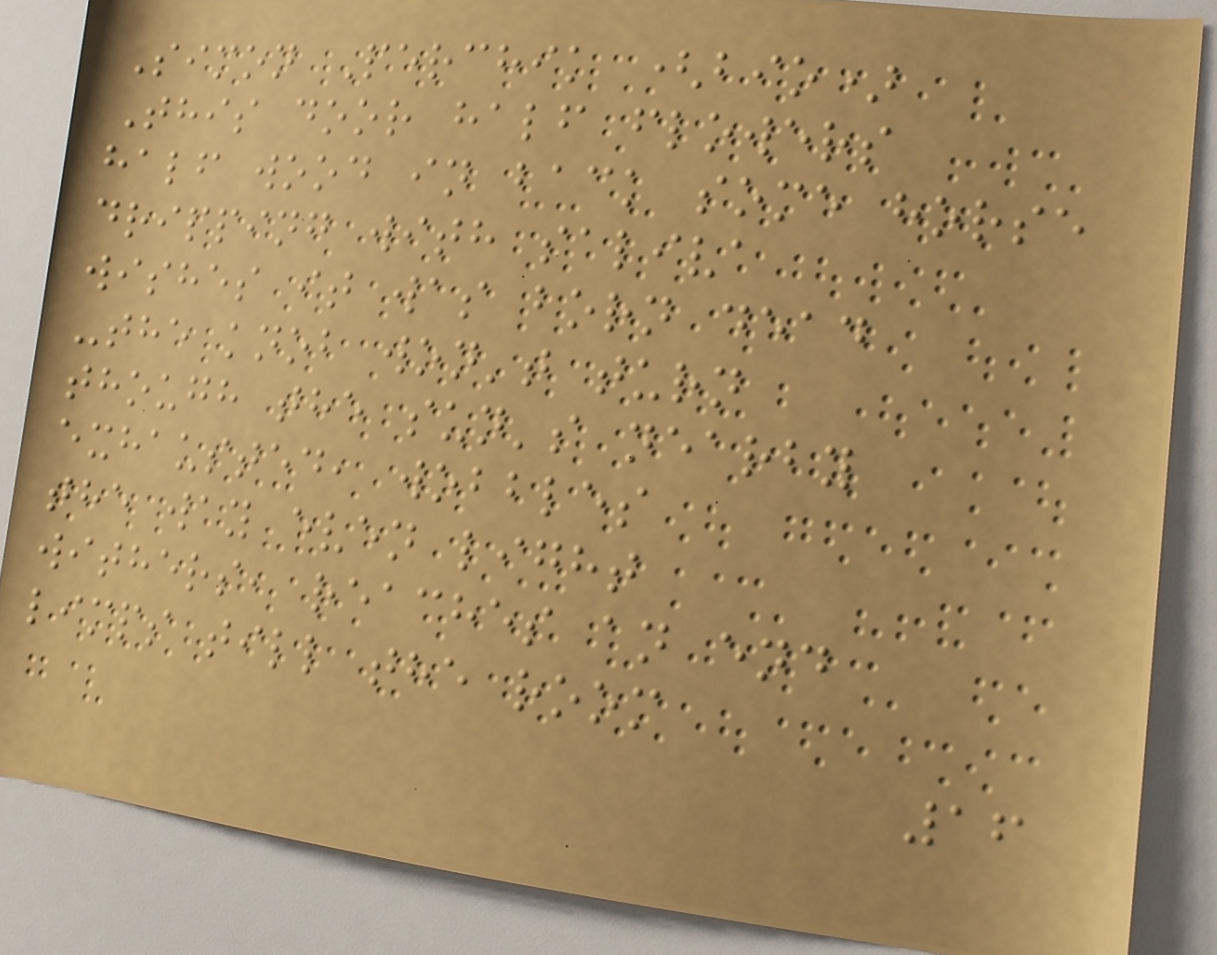Simon Perchik (bio)
This door half flowers
half wood in back some horse
dripping with saliva
wishes it was born dead
-the knob won't turn
though the sun's nearby
exhausted, wobbles
the way even light
withers, reaches an end
limps till the room
16
